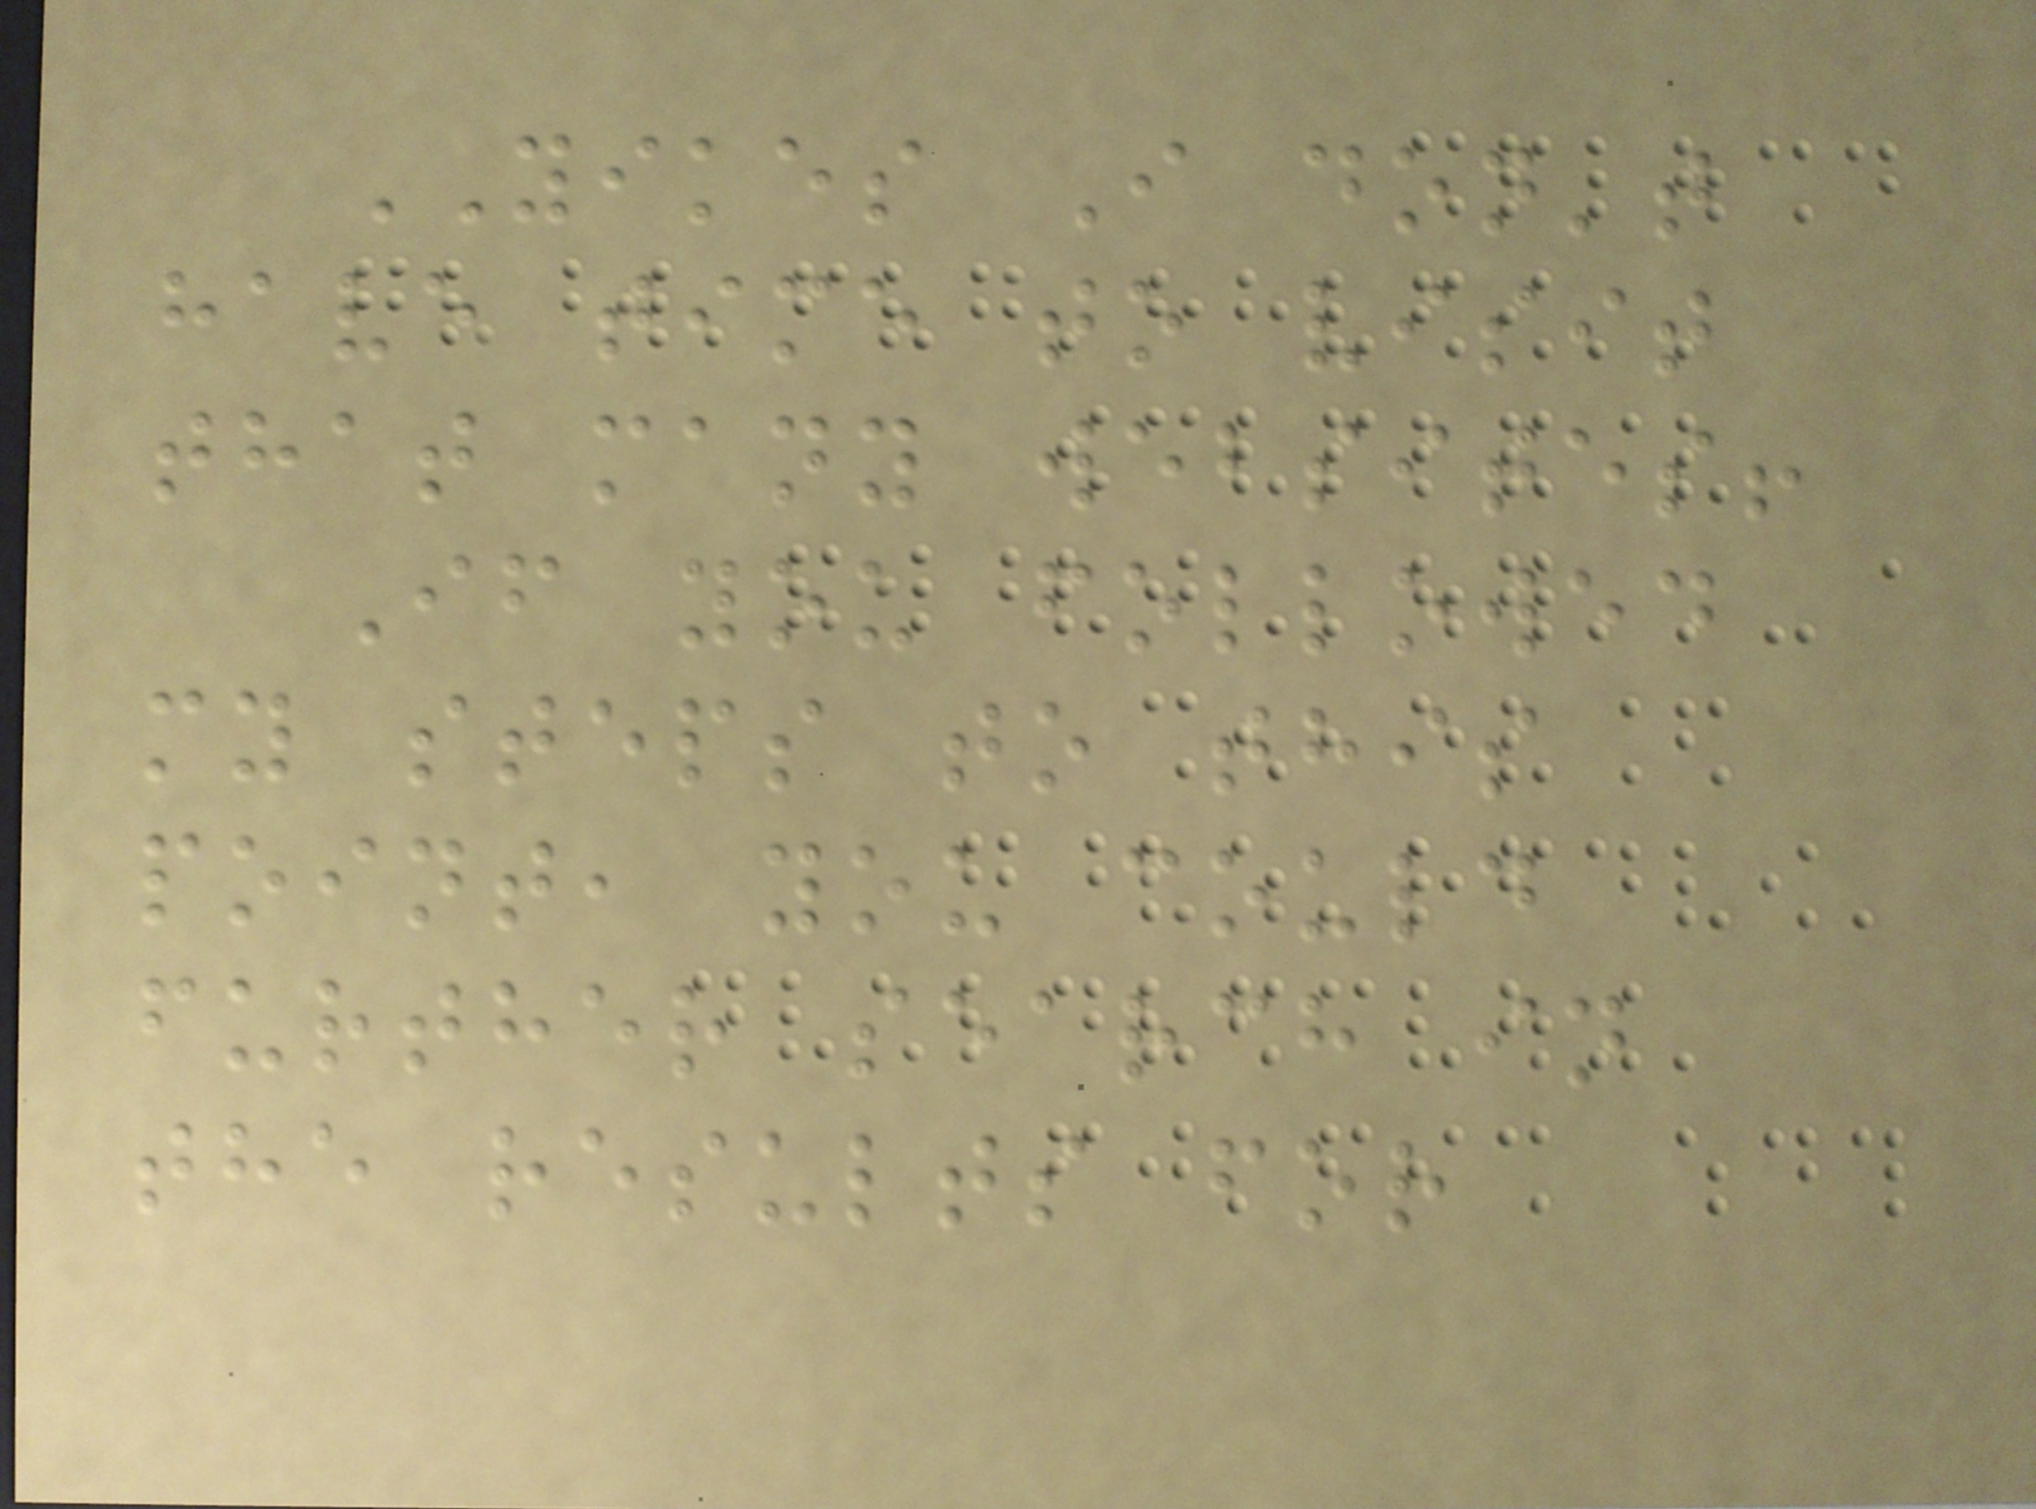YIKES I don't
have time to visit
that many websites!
If you followed
my steps to this
point, you could
further search in
the results for
